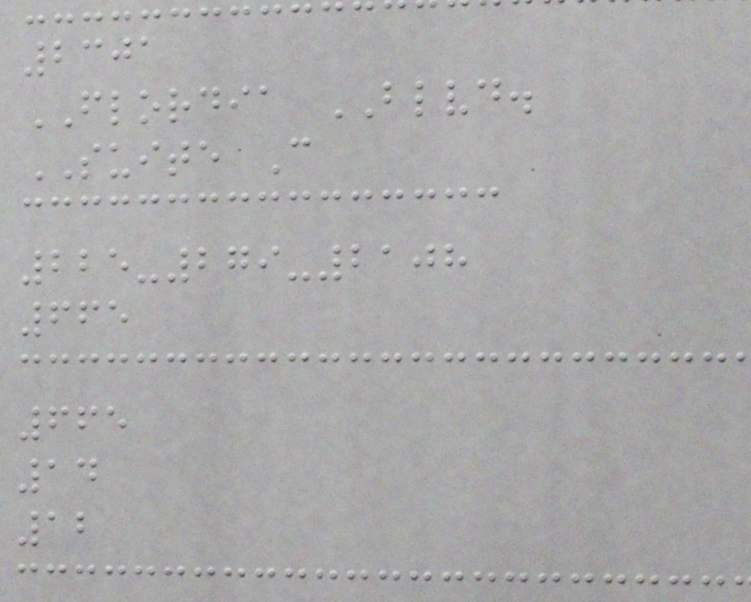2301
FLORDIA BLVD.
SUITE C
225-279-2108
665
665
14
12
